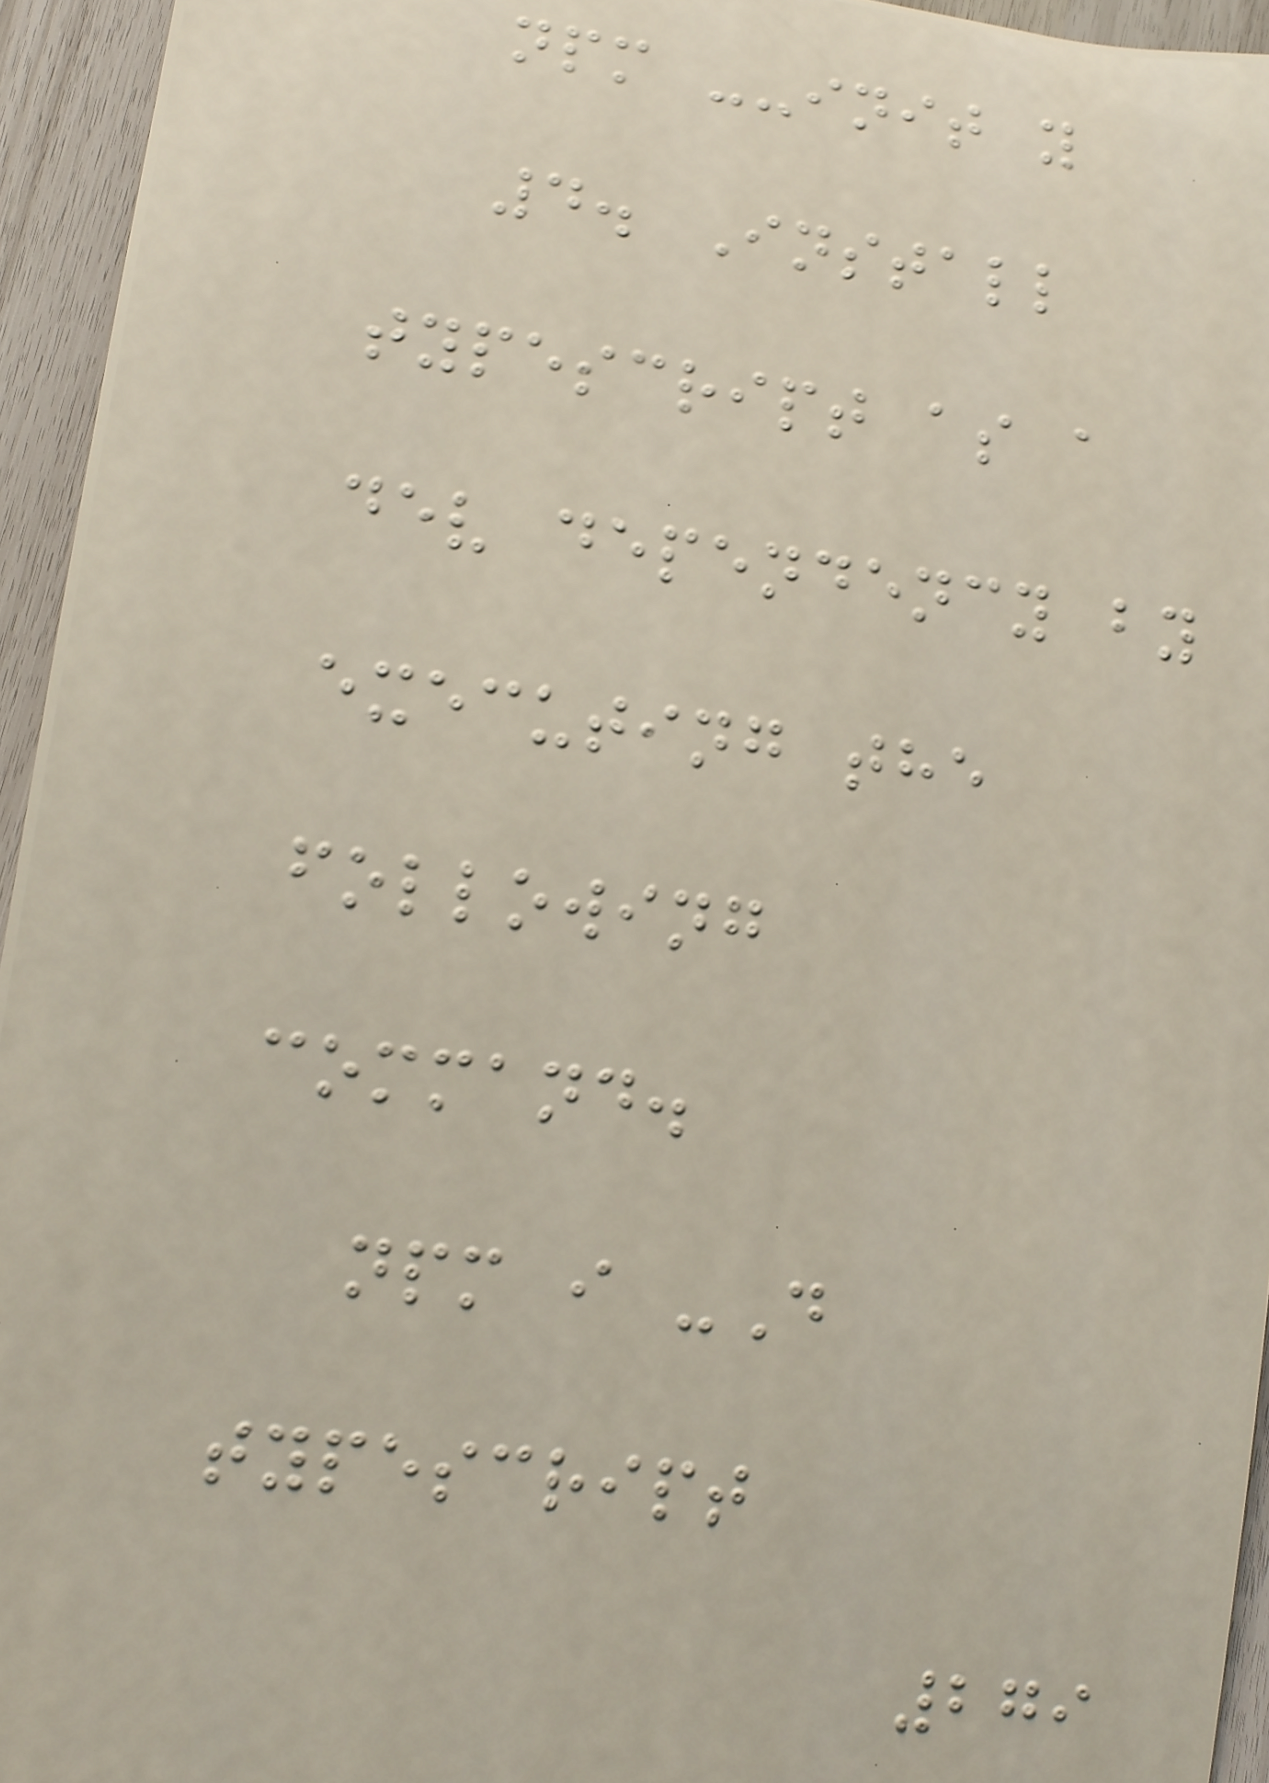npm --init y
4. Install
typescript as a
dev dependency by
executing the
following
command.
npm i -D
typescript
279
